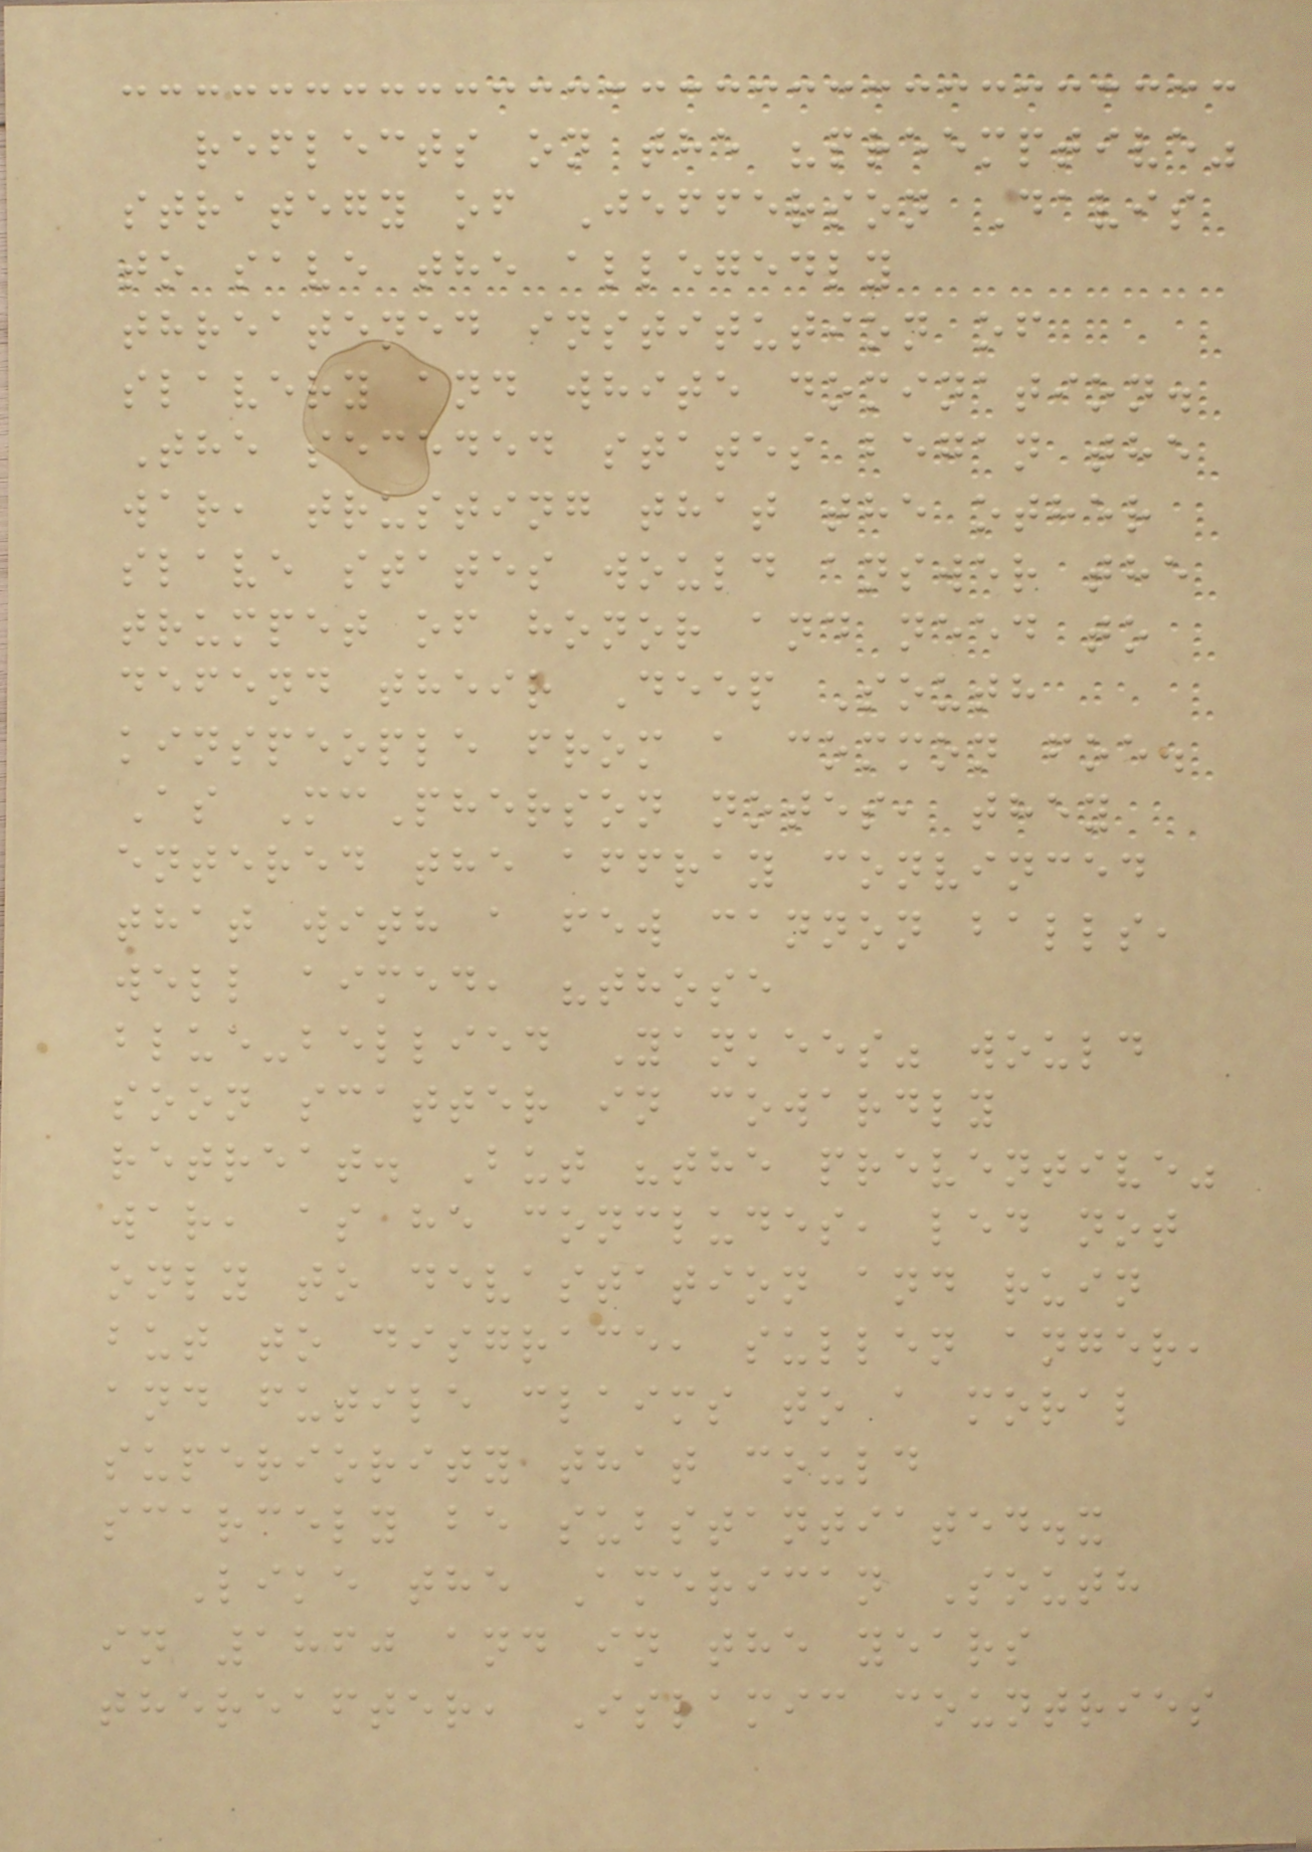reflects on the "preemptive"
strategy of Jefferson Davis
to save the allegedly
threatened institution of
slavery and white domination.
The seceded states began the
war, trusting that the other
slave states would answer the
trumpet of honor and need to
defend their Deep South
kinspeople from a common foe.
As McPherson notes, they
entered the affray convinced
that with a few cannon balls,
well aimed, "those
blue-bellied Yankees" would
soon scatter in cowardly
retreat. But "the preventive"
war, as he concludes, led not
only to devastation and ruin
but to disgrace, sullen anger,
and futile claims to a moral
superiority that could
scarcely be substantiated.x
Like the American South
in 1860 and in the years
thereafter, Islamic countries
